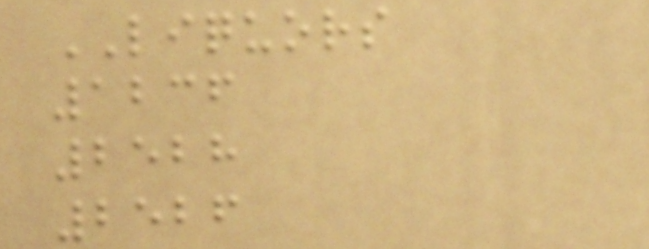LIQUORS
1236
2528
2526
